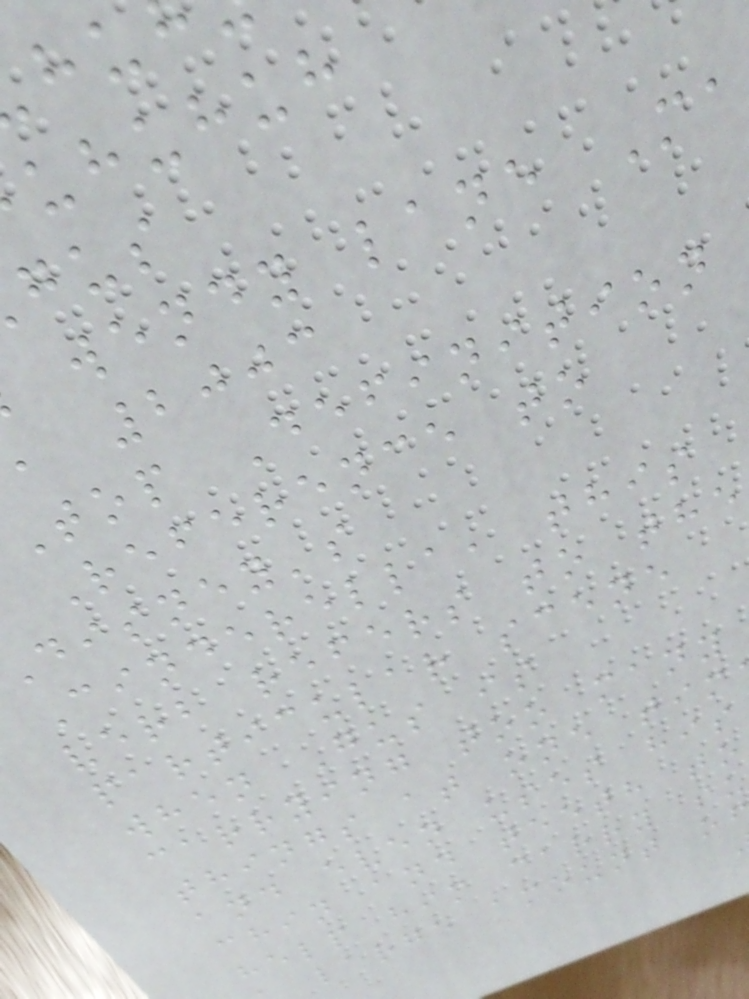uhuhuh
wendy lane Ma
, 2003
Top Definition
Reference to
disney's
Cinderella, this
verb refers to the
particular scene
when Gus is
carrying too many
things at one tim
and even uses his
chin and teeth to
help him carry su
large amount o
